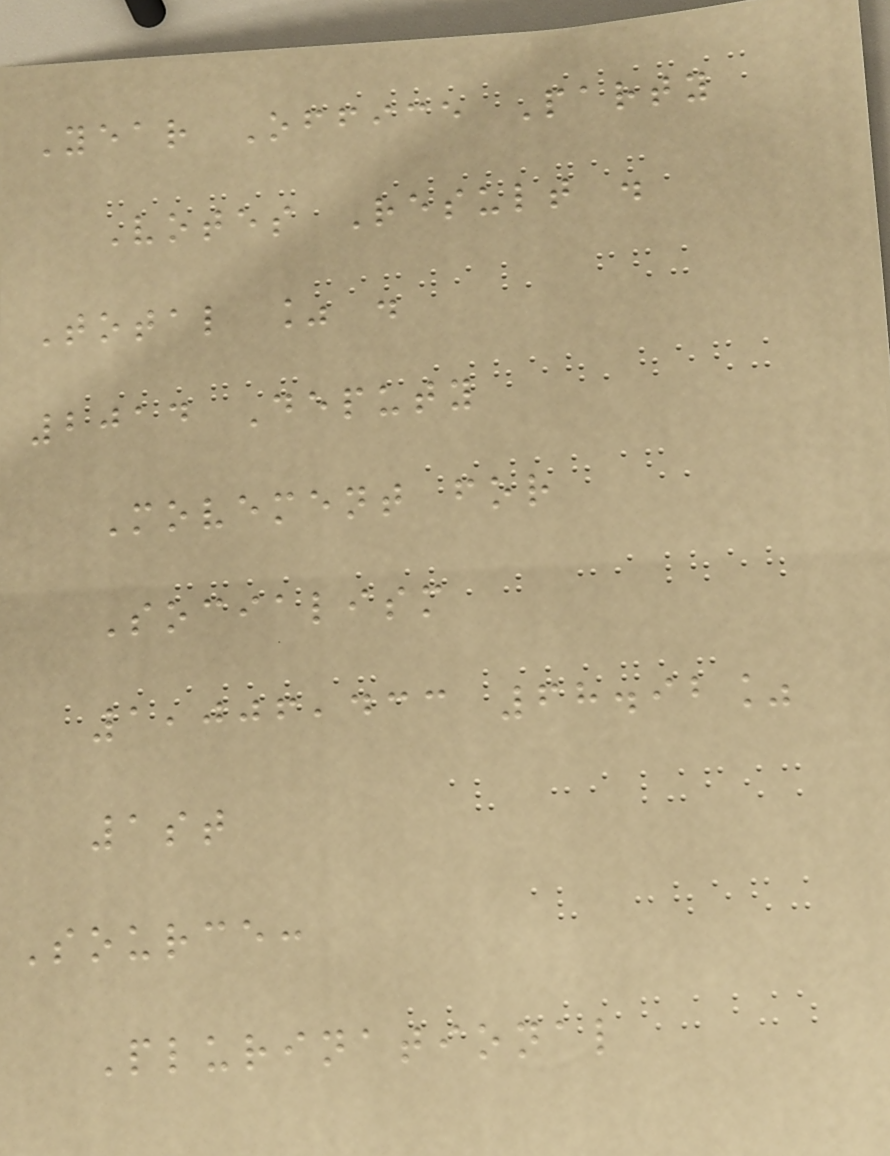Year Office Party
Votes Result .
Total % .
2014 Deputy
Movement for
Socialism
1,006,433 68.92%
1st
Source:
Plurinational
